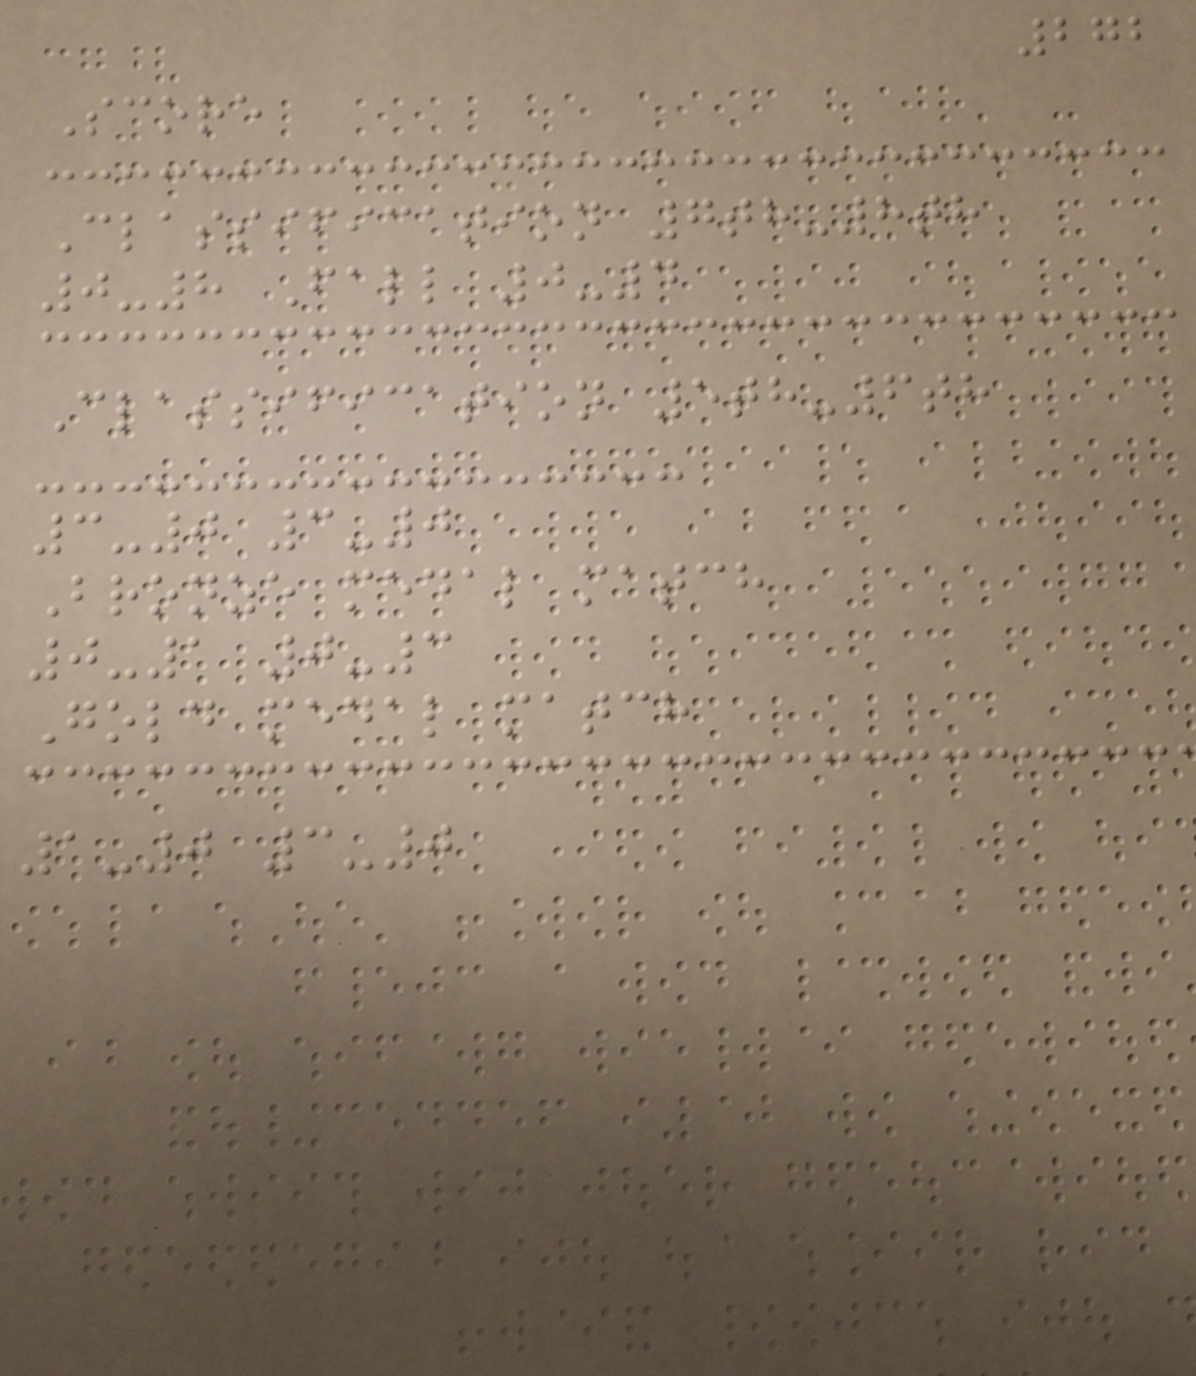272
Score
Classification 7th-8th
0-8 Fall 0-4
Classification 5th-6th
3-0 3-0
Bronze medal match
0-1 0-3
Gold medal match
1-0 3-0
